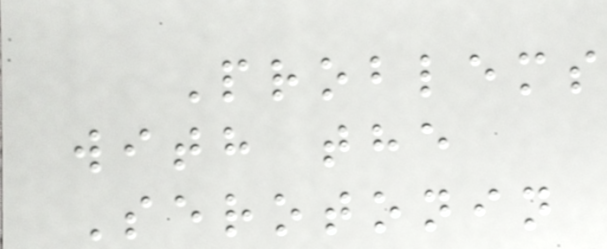Problems
with the
Serotonin
